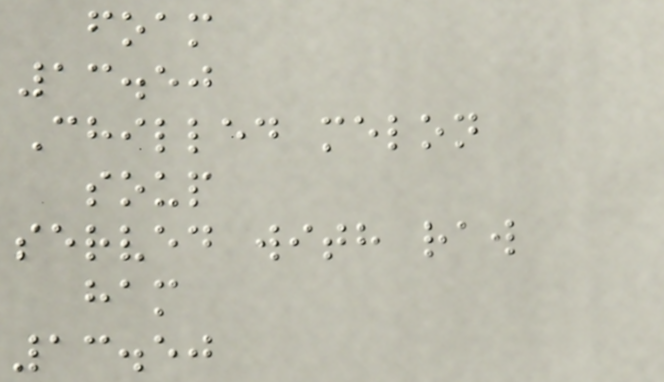foam
13.50
Chilled melon
soup
served with raw
ham
13.50
